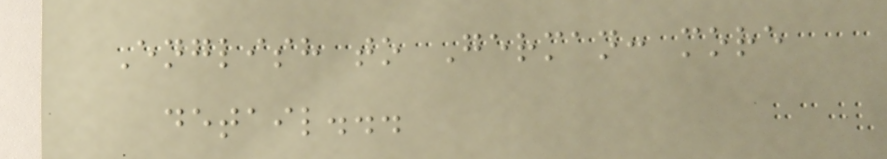English to German: more
detail...
